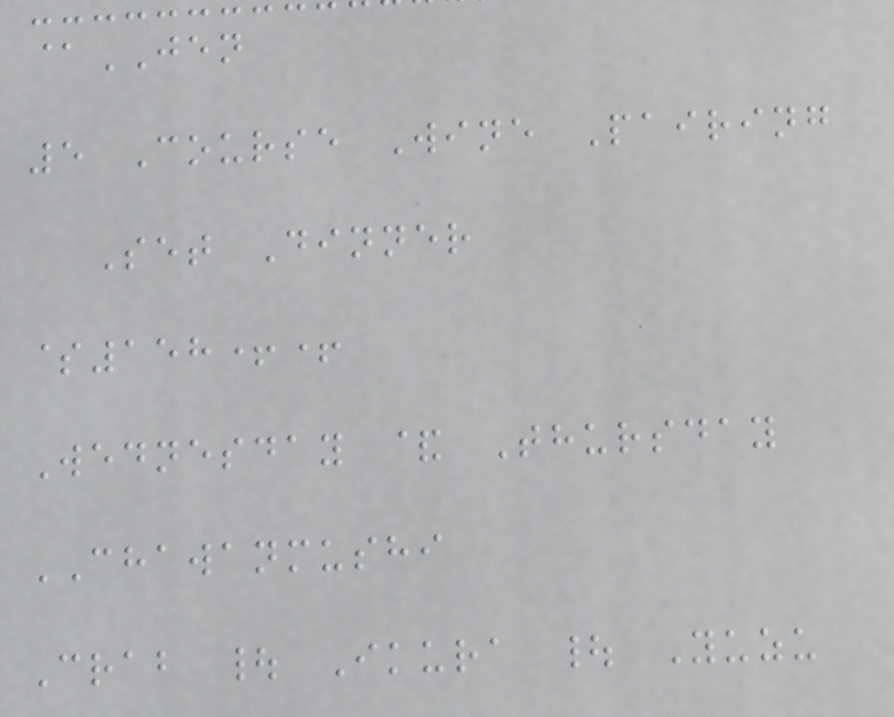@JEN
5 Course Wine Pairing
Set Dinner
$158++
Wednesday & Thursday
CHAWANMUSHI
Crab | Ikura | Yuzu
